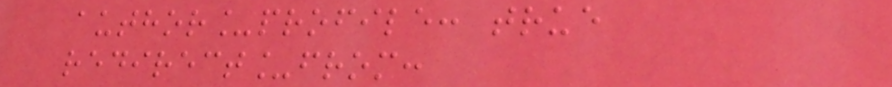author_profile: true
redirect_from:
